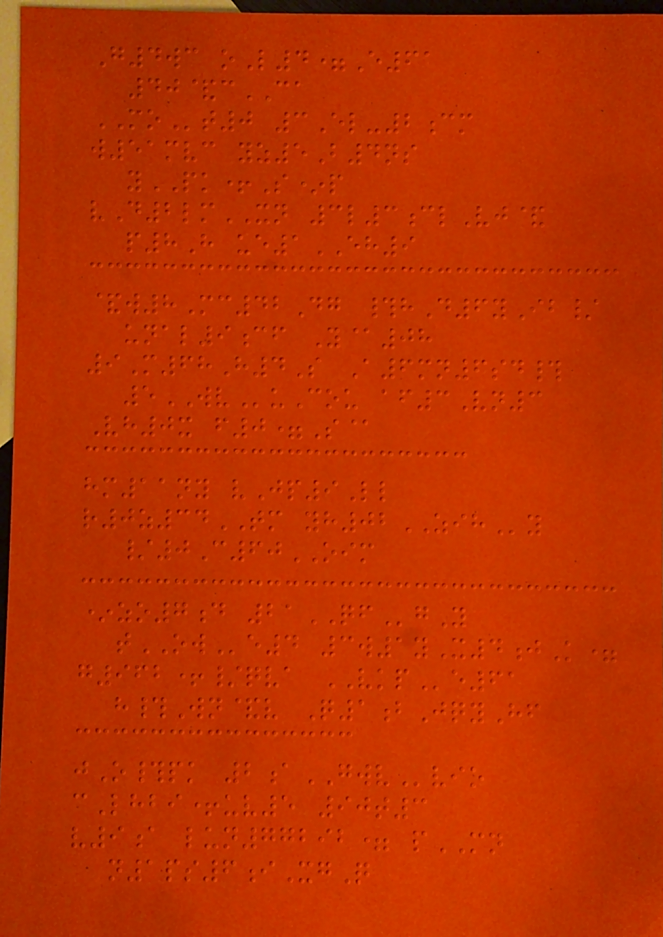G4wc oL4=E61
40&cCA
MOt0 3El-2cm
w51mvc yz5B4ns
yPK+S*p
vD2lmXN 3l3clVj&
p8H ue1EH9
&w8Mc42Dg #hD6yIb/
unal9cf Y@08
9M68H4S A6mn6sd#
5WVuCou af3Vn3
Vh0x f0=S@
hm11ny vJp9Ll
r0z34TM yh02ZIHy
/0C60OIM
*zo7d 21QFgY
tOWe4 3w1yX4jK=
g962+/qva VKPe61
h#Wn&v Q1bJqyHf
jO#pk 2aGWVvio
cLhbi+uv5 90t3
v9a lun77292= pMN
n1ps6iXgQ
